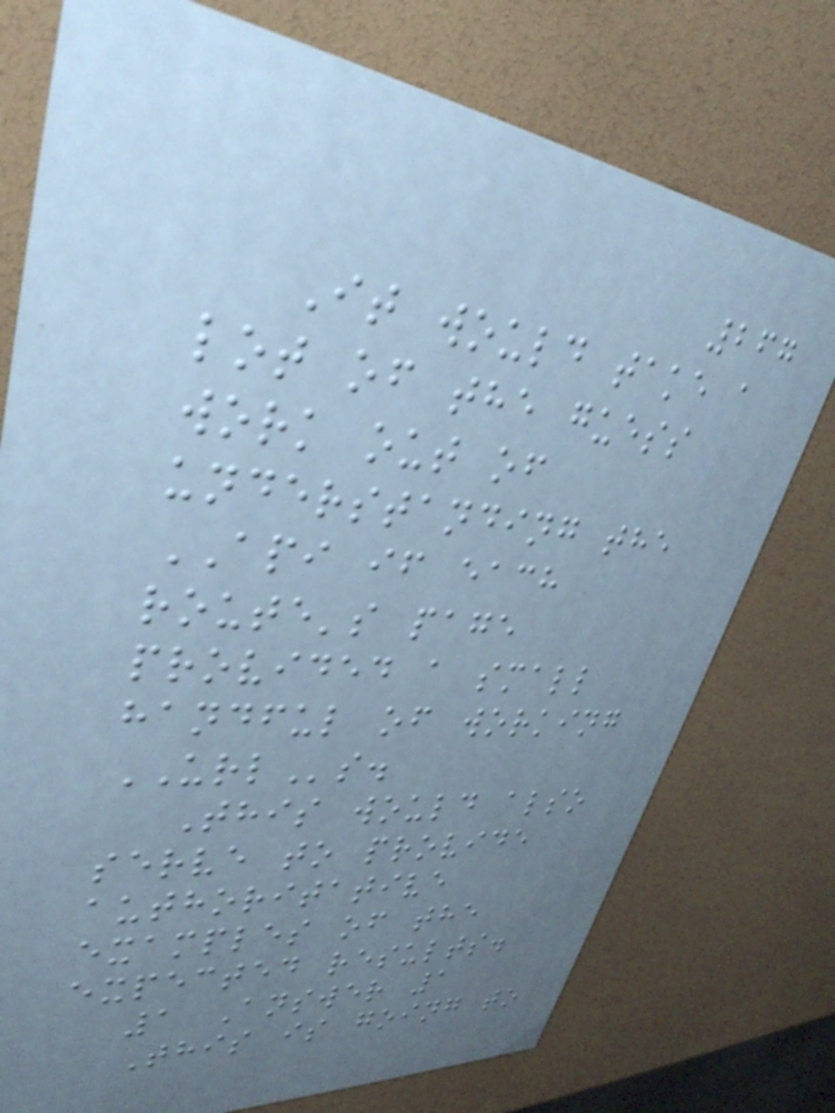267
It would take a
lot of the guess
work out of
understanding the
API if each
route's page
provided a small
handful of working
URLs.
This would also
serve to provide
authoritative
examples of the
expected results.
1 Answer 1
This is going to
